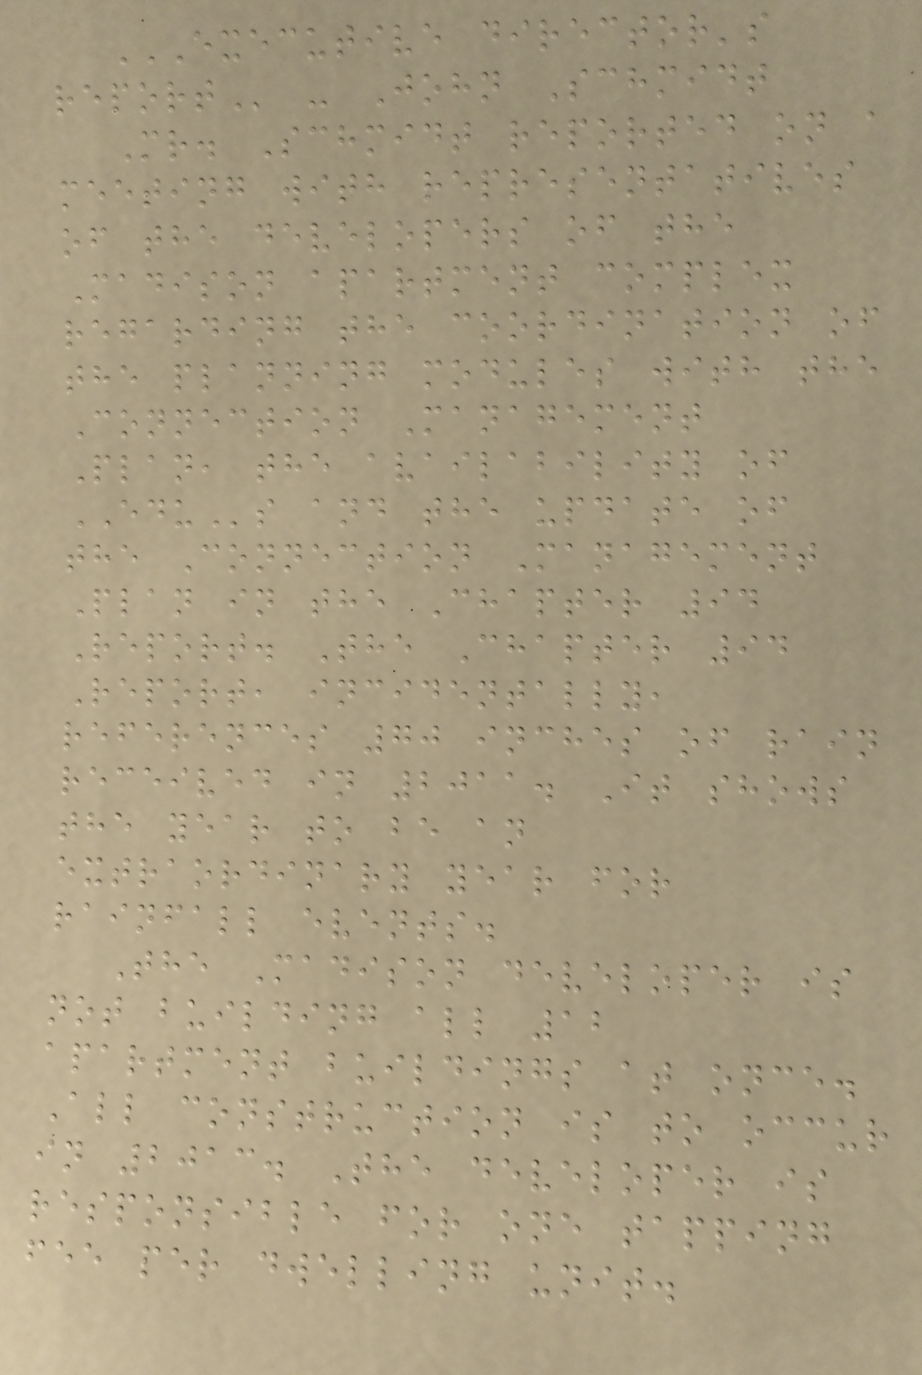EXECUTIVE DIRECTOR'S
REPORT - John Schmidt
Mr. Schmidt reported on a
meeting with representatives
of the developers of the
Madison apartment complex
regarding the coordination of
the planning modules with the
Connection Management
Plan, the availability of
EDUs and the update of
the Connection Management
Plan in the Chapter 94
Report. The Chapter 94
Report, incidentally,
references 70 inches of rain
received in 2011. It shows
the year to be an
extraordinary year for
rainfall events.
The Madison developer is
not building all 12
apartment buildings at once.
All construction is to occur
in 2013. The developer is
responsible for one tapping
fee per dwelling unit.
